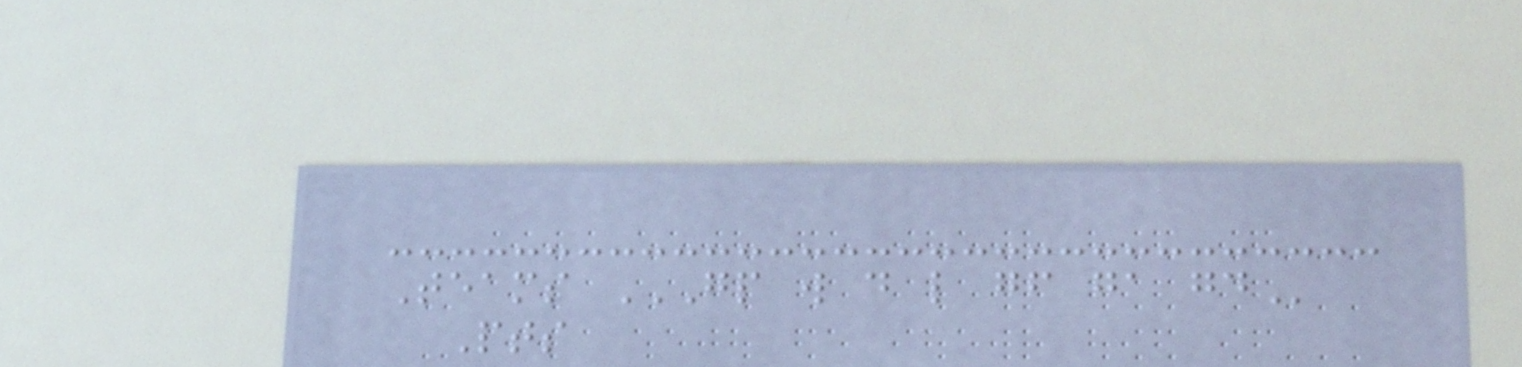Teams GP W D L GF GA GD
Pts
